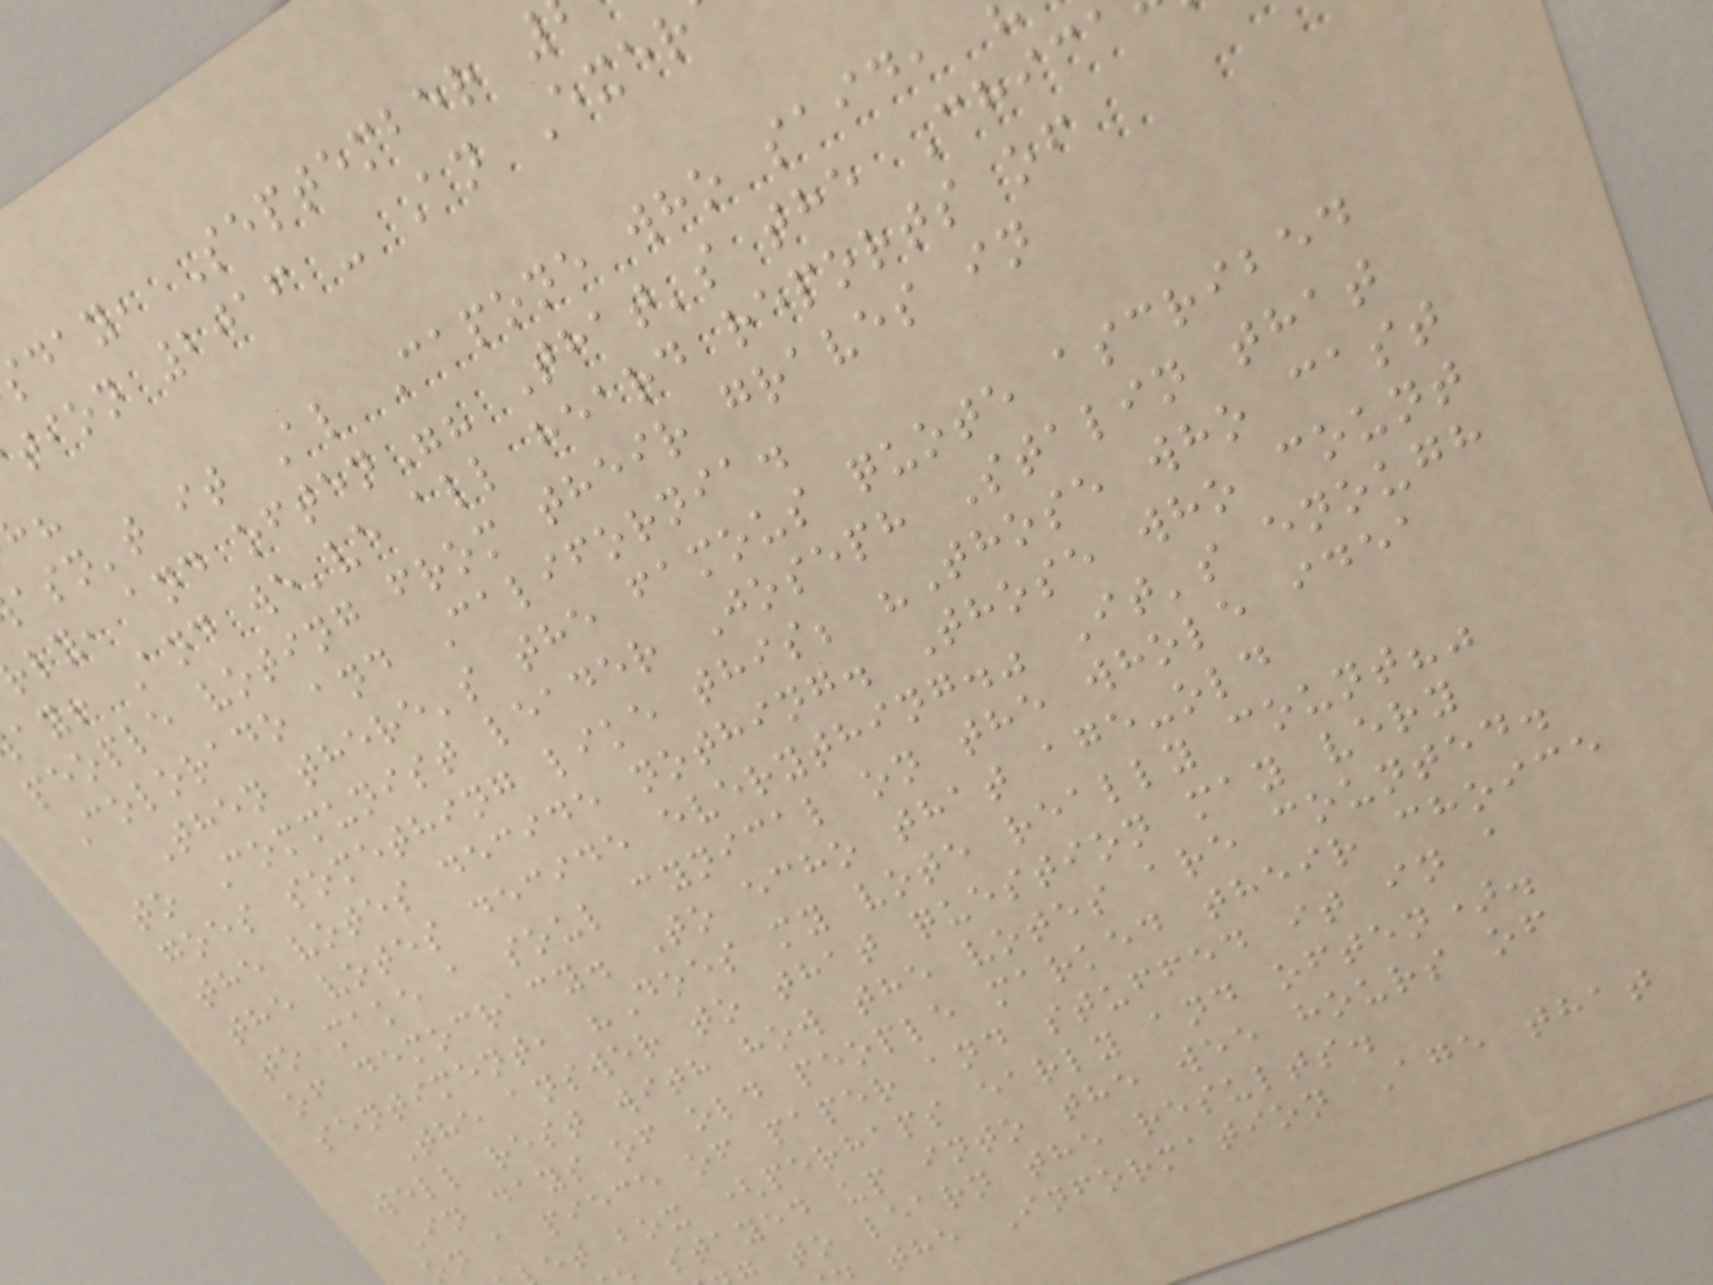day, September
tion 2016 - An Exer
asn't it Al Capone who said,
ly, and often"? That's the Chic
ay! And we've all heard reports of
people voting from their graves in
Colorado and California.
Then there's the famous quote ascribed
to Communist leader Joseph Stalin that
goes something like this; "Those who cast
the votes decide nothing. Those who count
the votes decide everything." It's enough
to make a soul cynical on the whole idea
of democracy. To echo that age-old
sentiment, "Does my vote really count?"
The answer to that question may very
well rest with how the votes are counted.
In days of old people marked their choice
on a piece of paper and stuffed it in a
et box (perhaps early and often).
stayed up into the wee hours of
to learn the results.
the Information Age that
